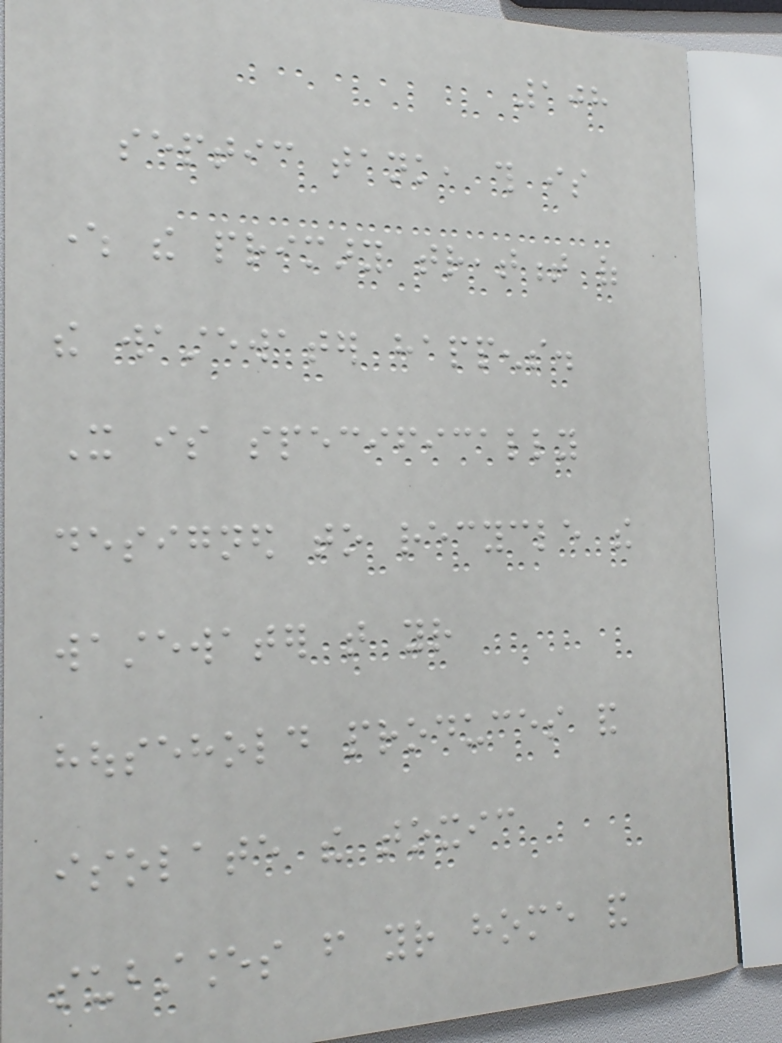108
septic tank, this is
where the primary treatment of
the wastewater happens.
It is specifically
designed to recycle the
wastewater that your
household produces and
isolate the toxic
substances from your home and
